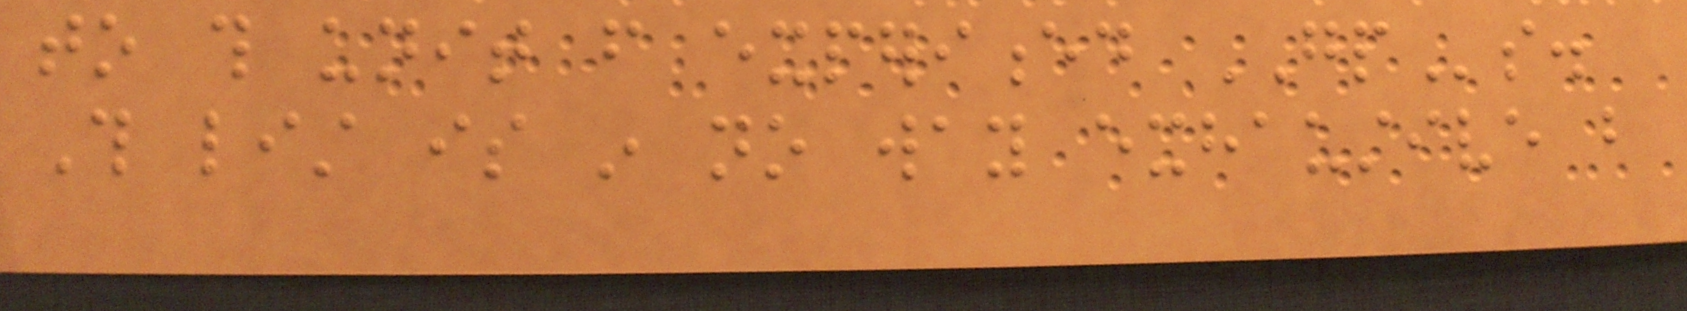to this unit from experienced GPs.
This list is in no way exhaustive but
